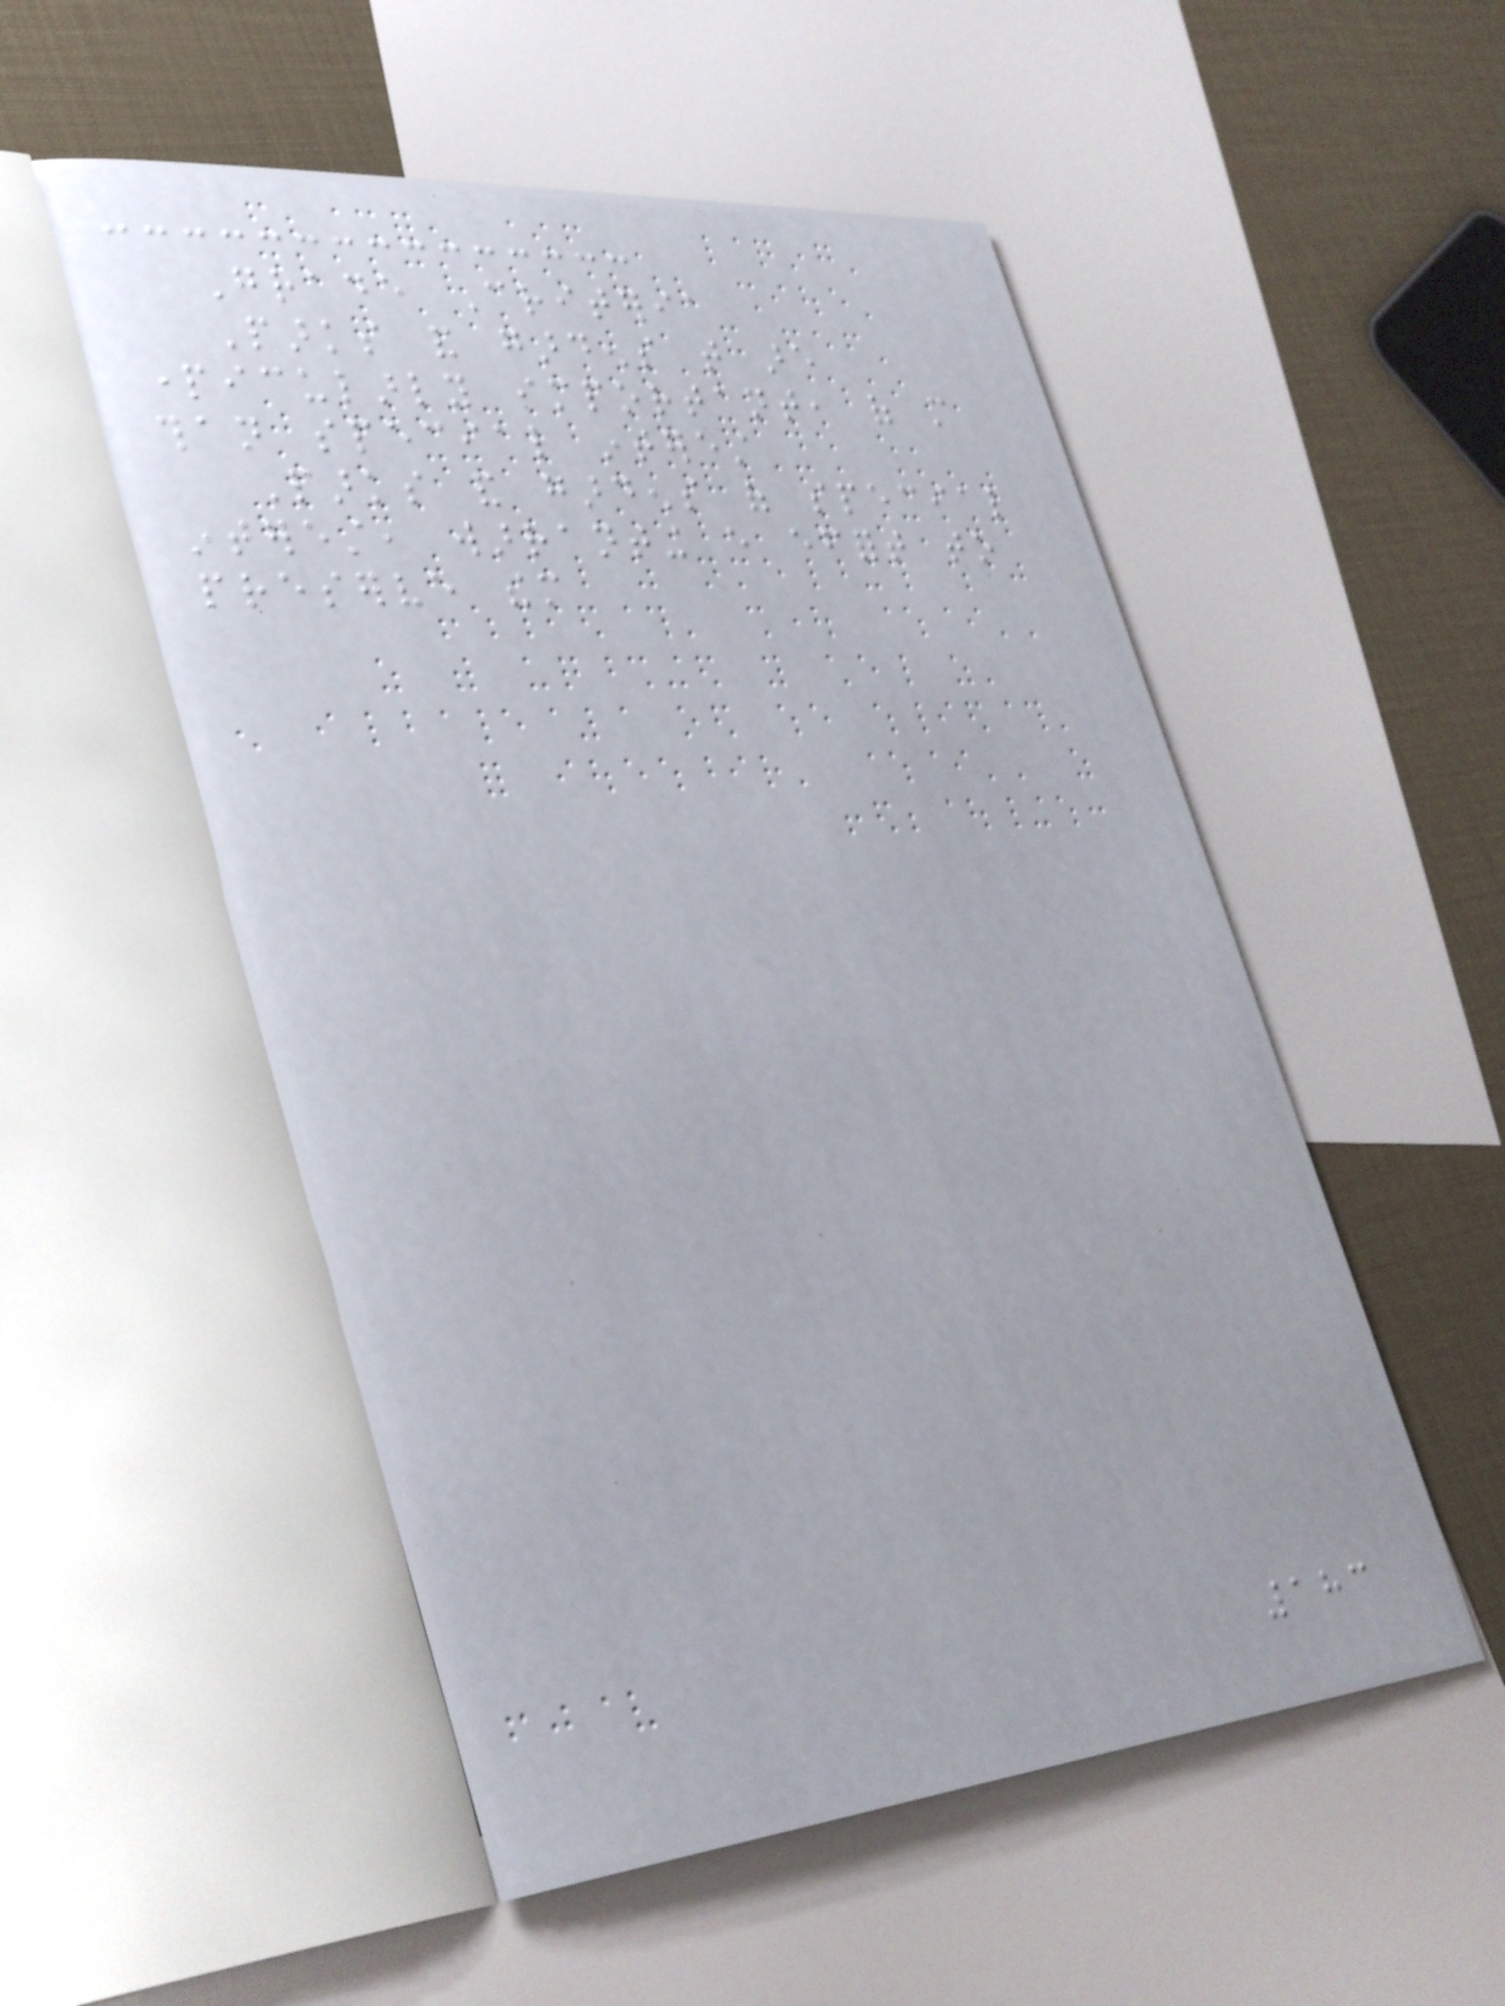Grade Criteria
Parks and gardens that are
particularly important, of more
than special interest
Parks and gardens of special
interest, warranting every effort to
preserve them
183
